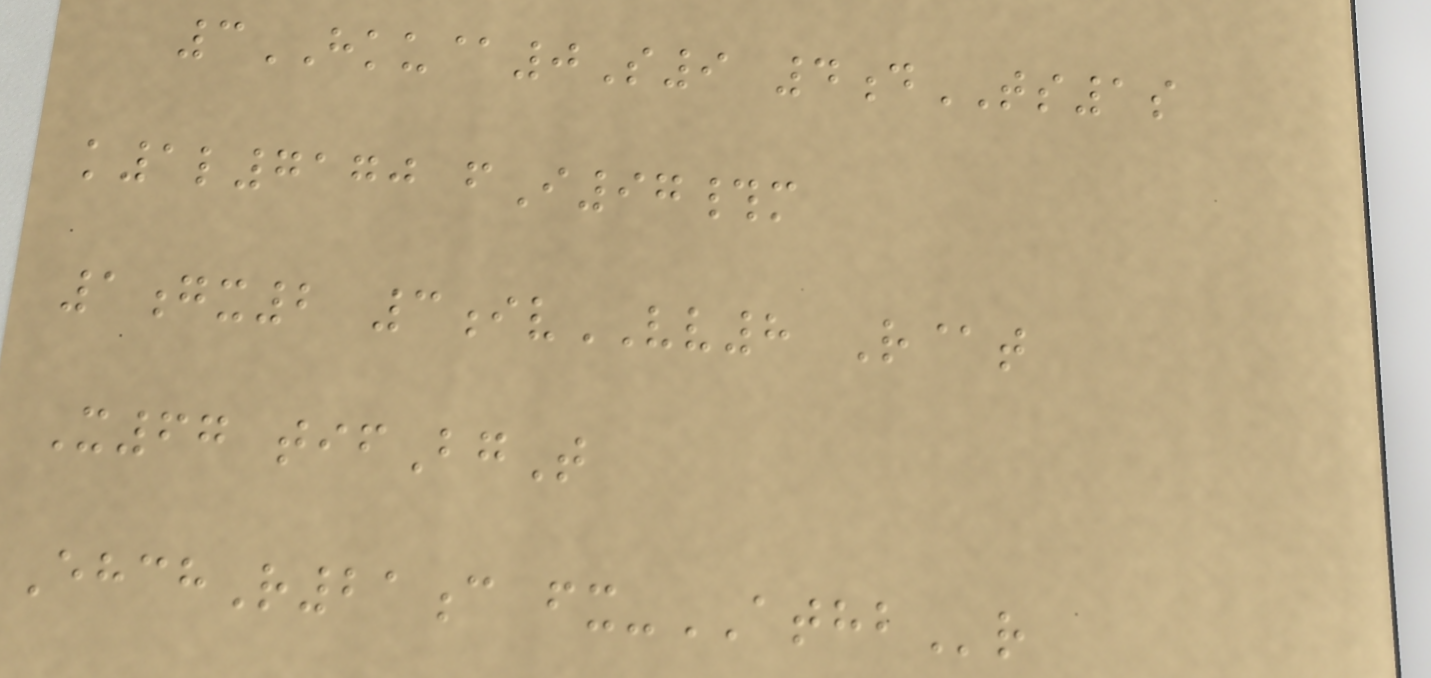3HKU@0S9 4dTS1s
k1l7170 fI97#m
1gx2 3ivVV8 R@t
X67 tifBgT
EhchR21c fx-ATHBr
